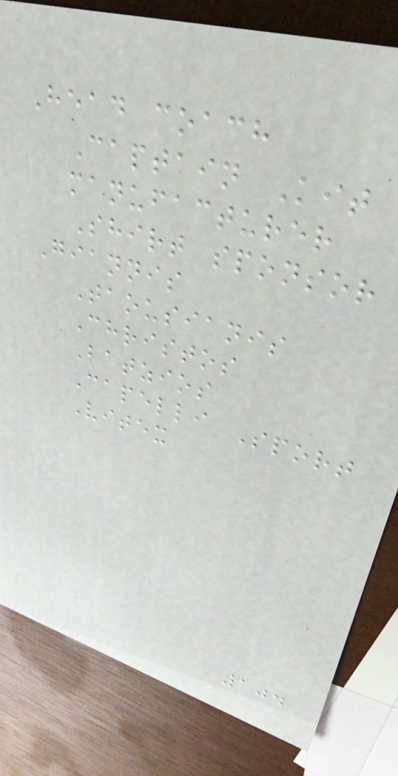Head coach
Captain Kit
manufacturer
Shirt sponsor
Giannis
Taousianis
Christos
Batzios
Capelli Sport
Vitex
104
